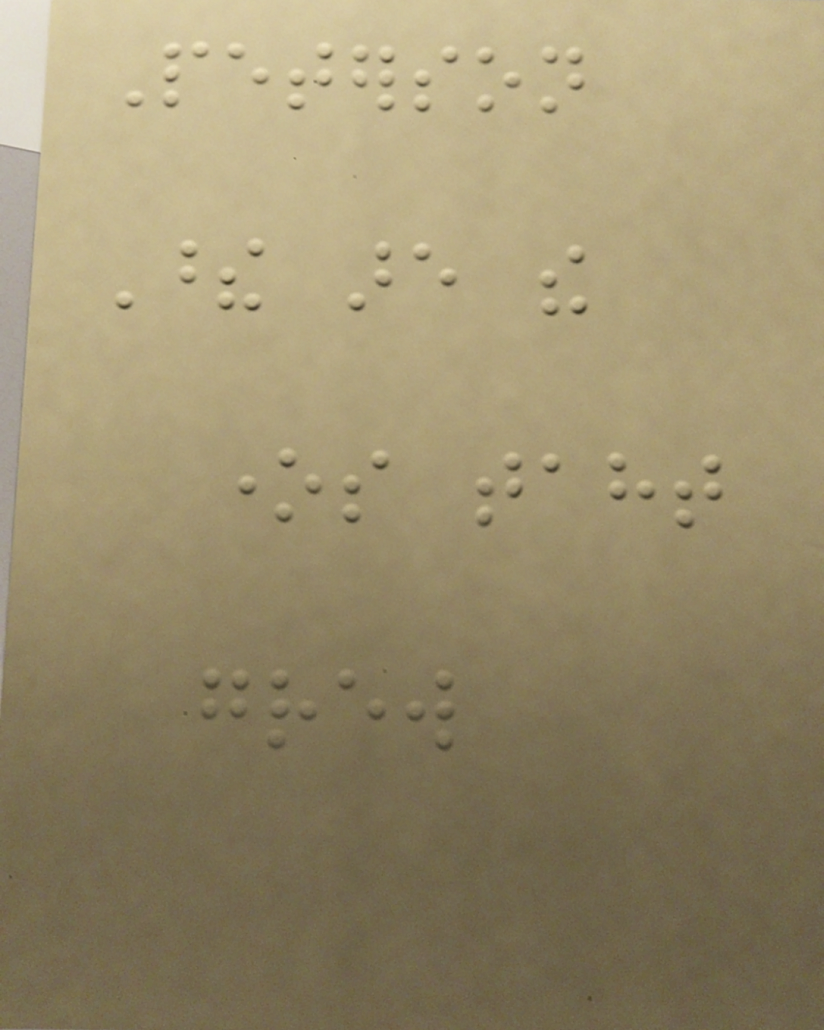Peterson
These are the
ones taht
grew
